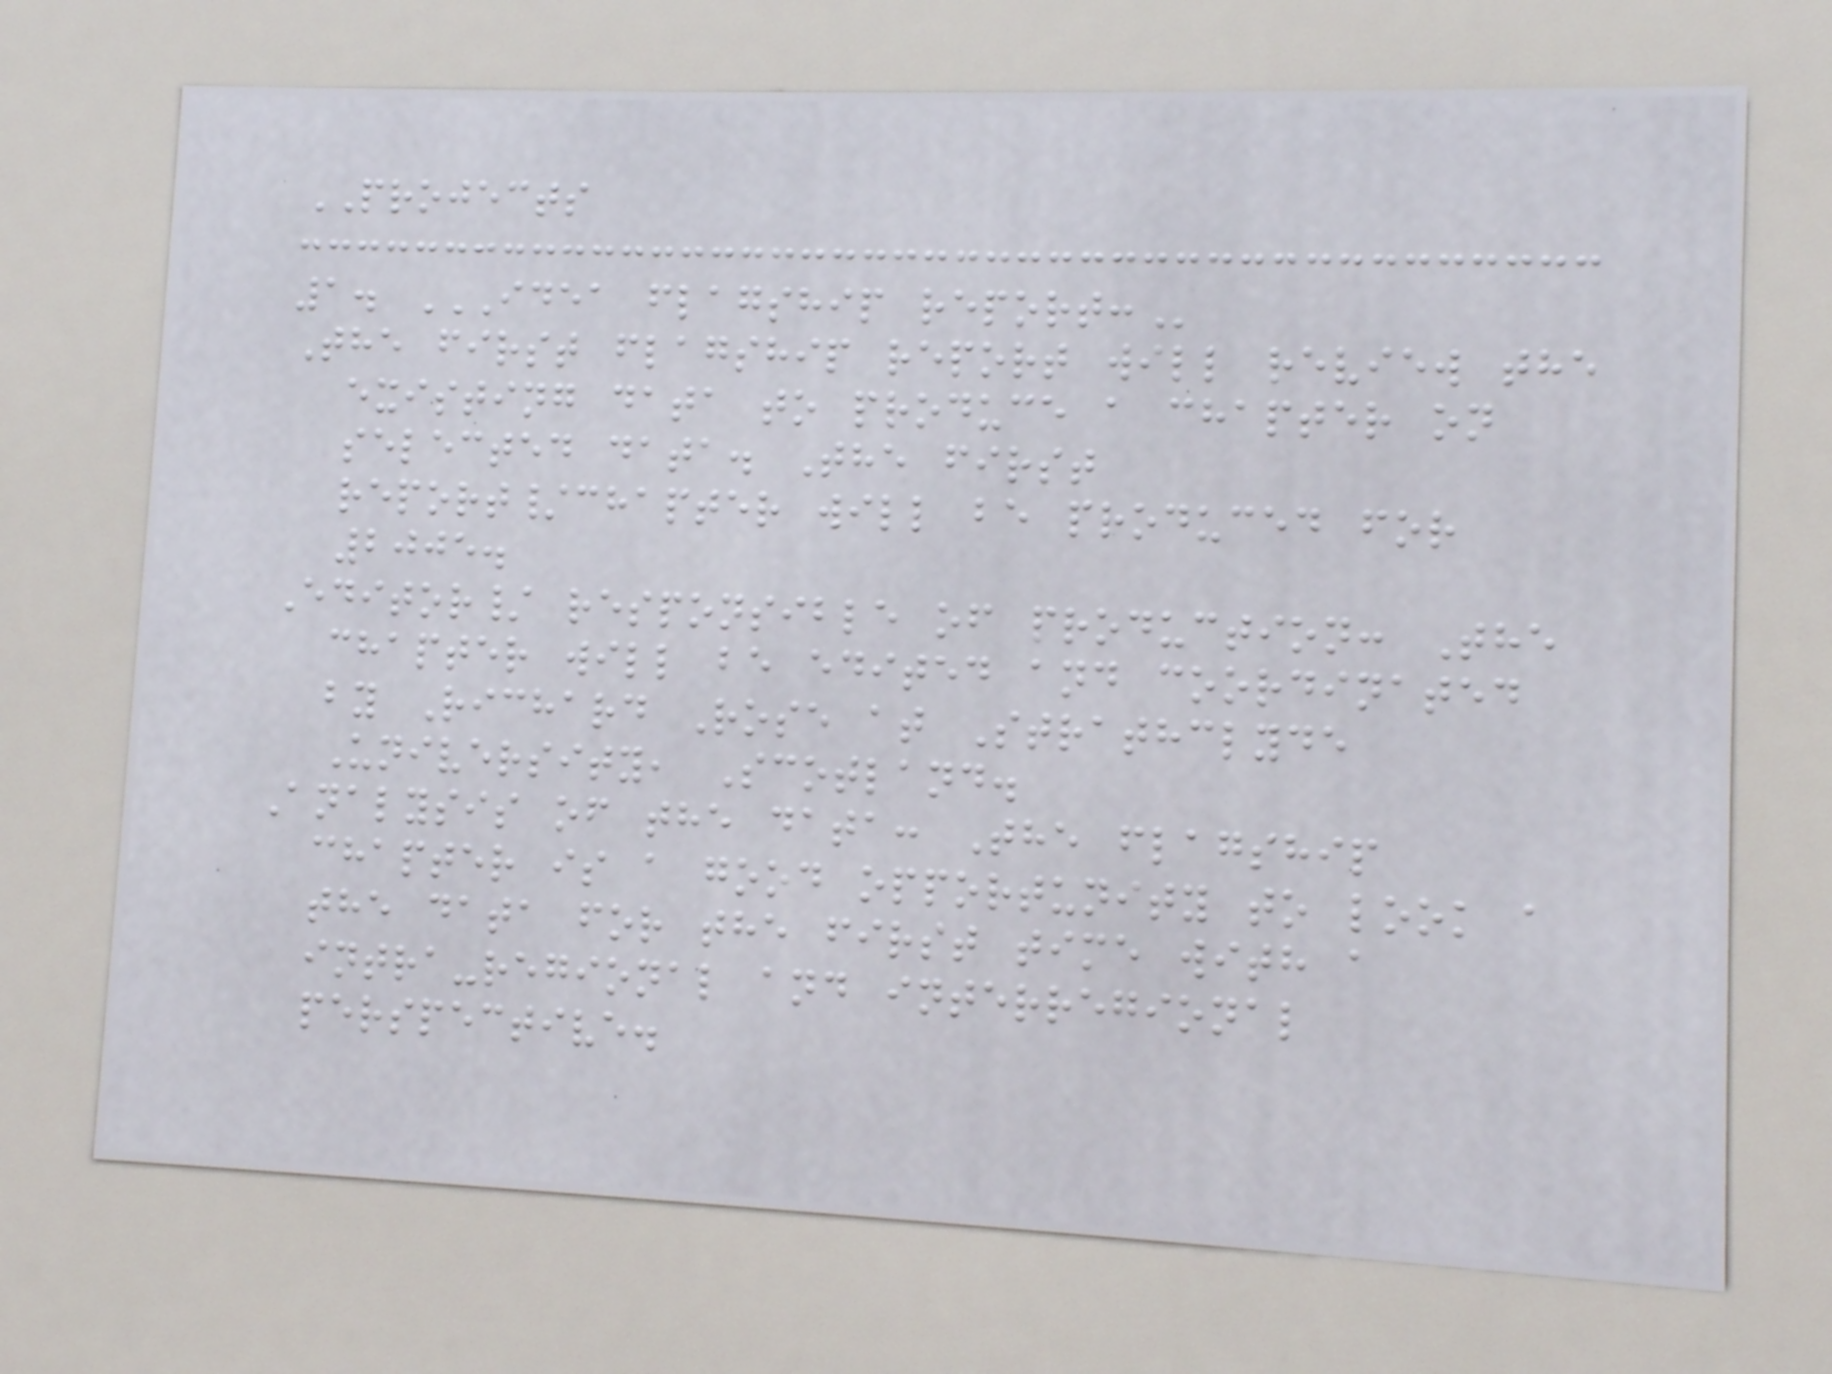PROJECTS
1. IDEA FLAGSHIP REPORT:
The first flagship report will review the
existing data to produce a chapter on
selected data. The first
report/chapter will be produced for
2005.
Editor/ responsible of production: The
chapter will be edited and coordinated
by Richard Rose at Strathclyde
University, Scotland.
Analysis of the data: The flagship
chapter is a good opportunity to look a
the data for the first time with a
intra-regional and interregional
perspective.
